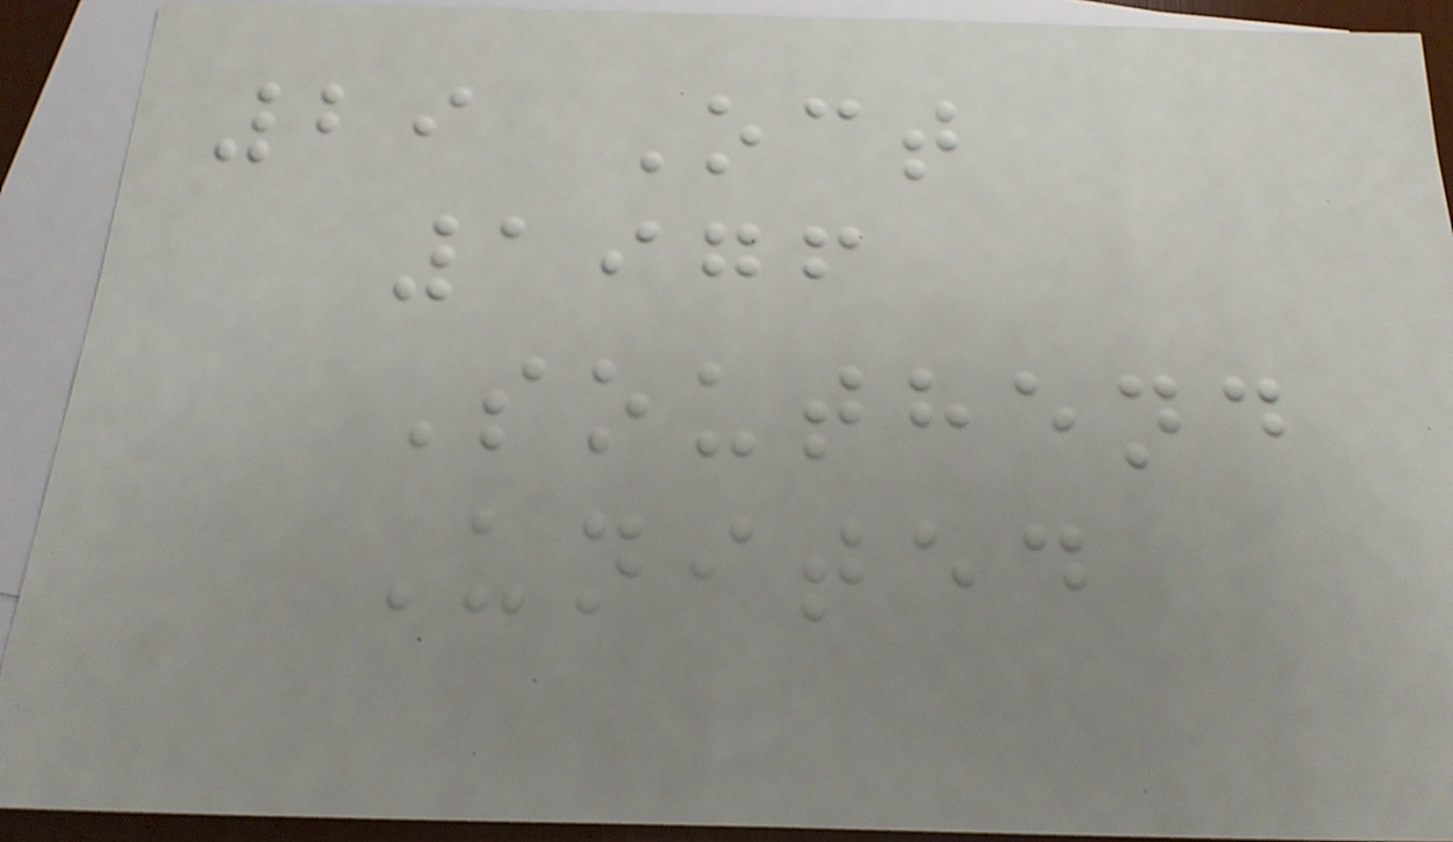29 Oct
1976
Southend
United
